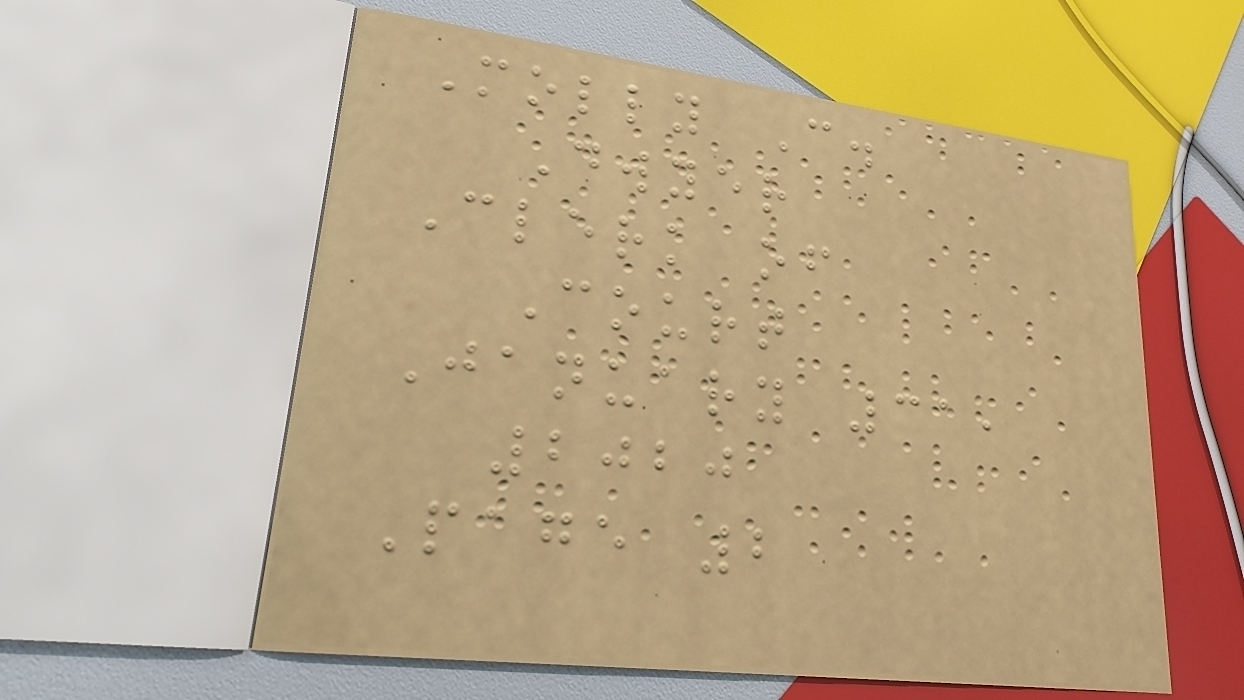Molly C.
Dwyer
Clerk of
Court
January 31,
2020
Page 2
